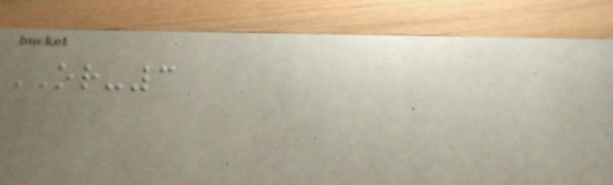OR-3
